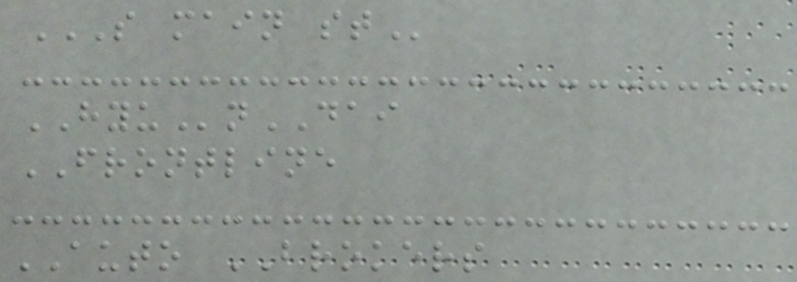S MAIN ST
HYUnDAI
FRONTLINE
AUTO BROKERS
